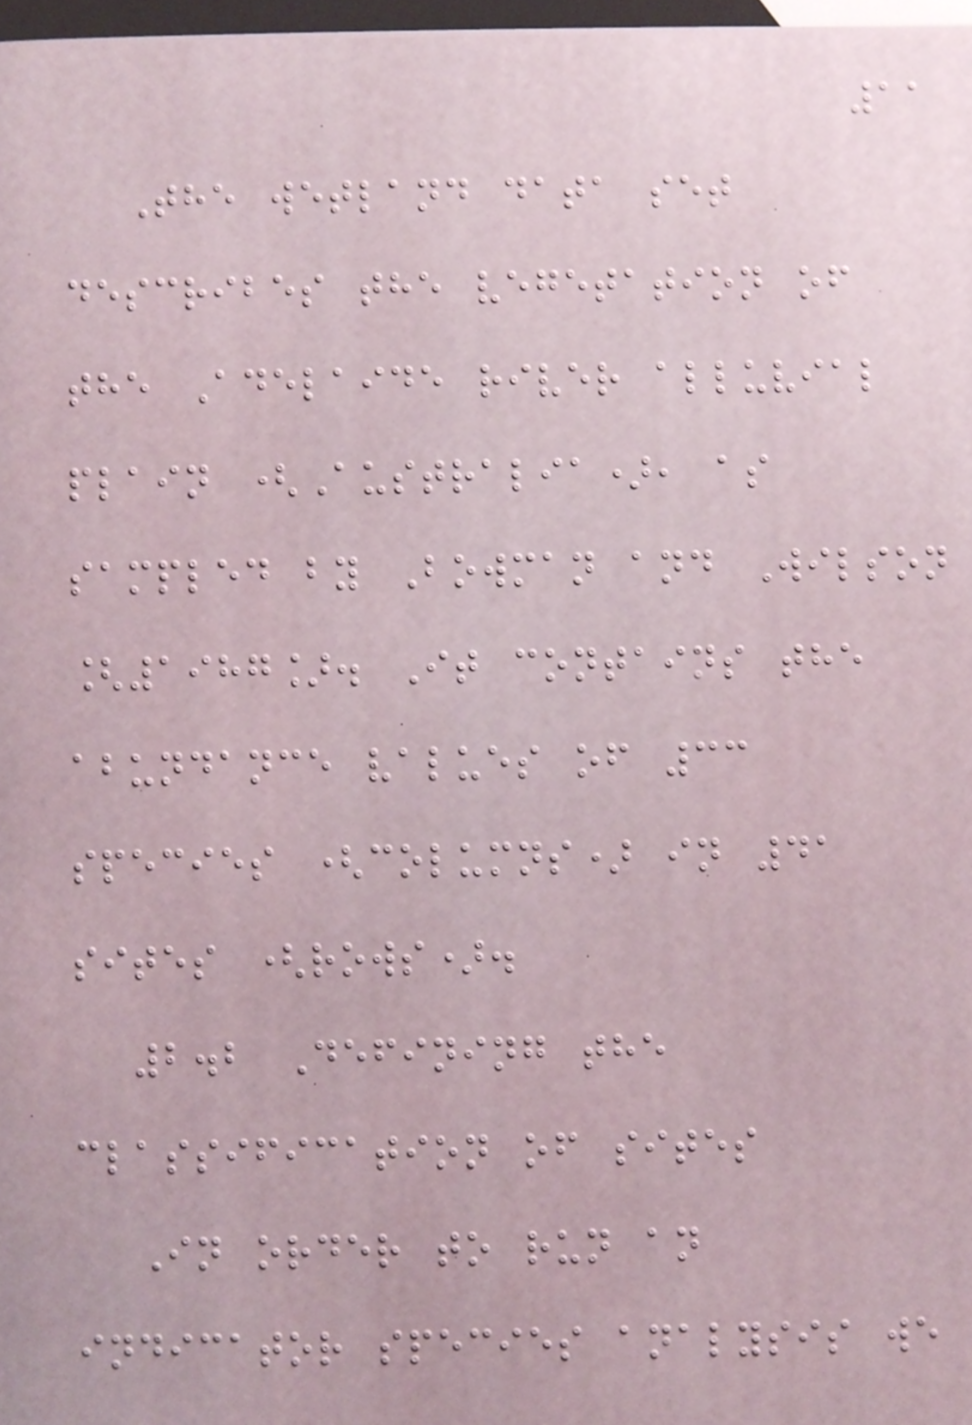11
The wetland data set
describes the vegetation of
the Adelaide river alluvial
plain (Australia), as
sampled by Bowman and Wilson
[1987]. It contains the
abundance values of 33
species (columns) in 41
sites (rows).
2.2 Defining the
classification of sites
In order to run an
indicator species analysis we
